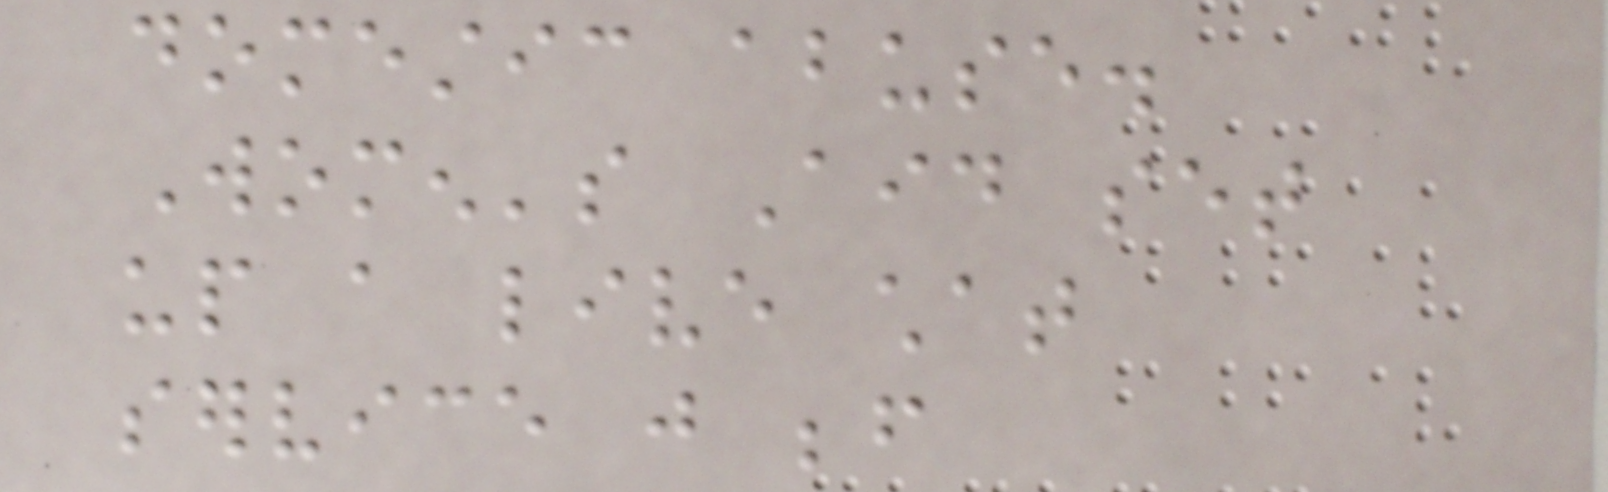domestic abuse.
Women's Aid set
up a live chat
service just before
